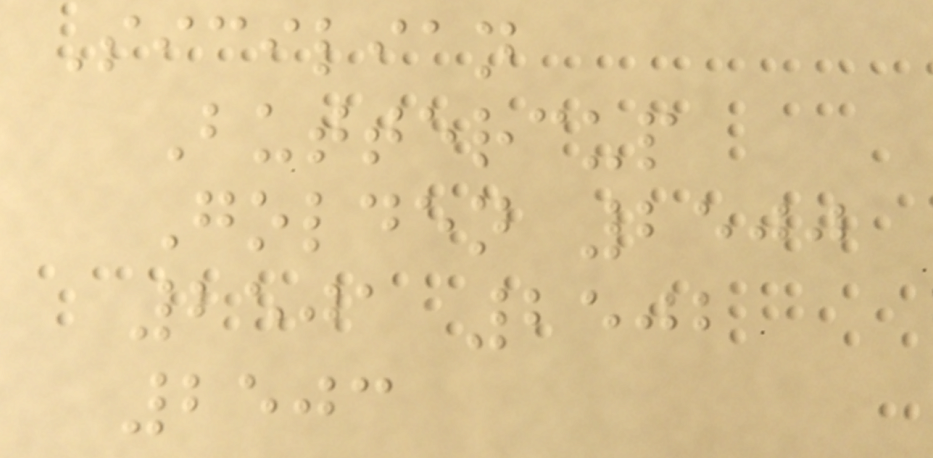Sicilian
Buttercup
Golden 2500
2501 2502
2503
